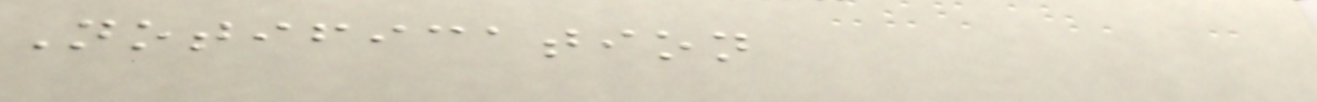Notification
